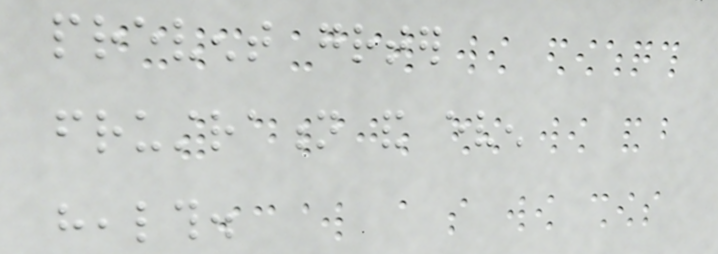prevent greater
frustration and even
health.
